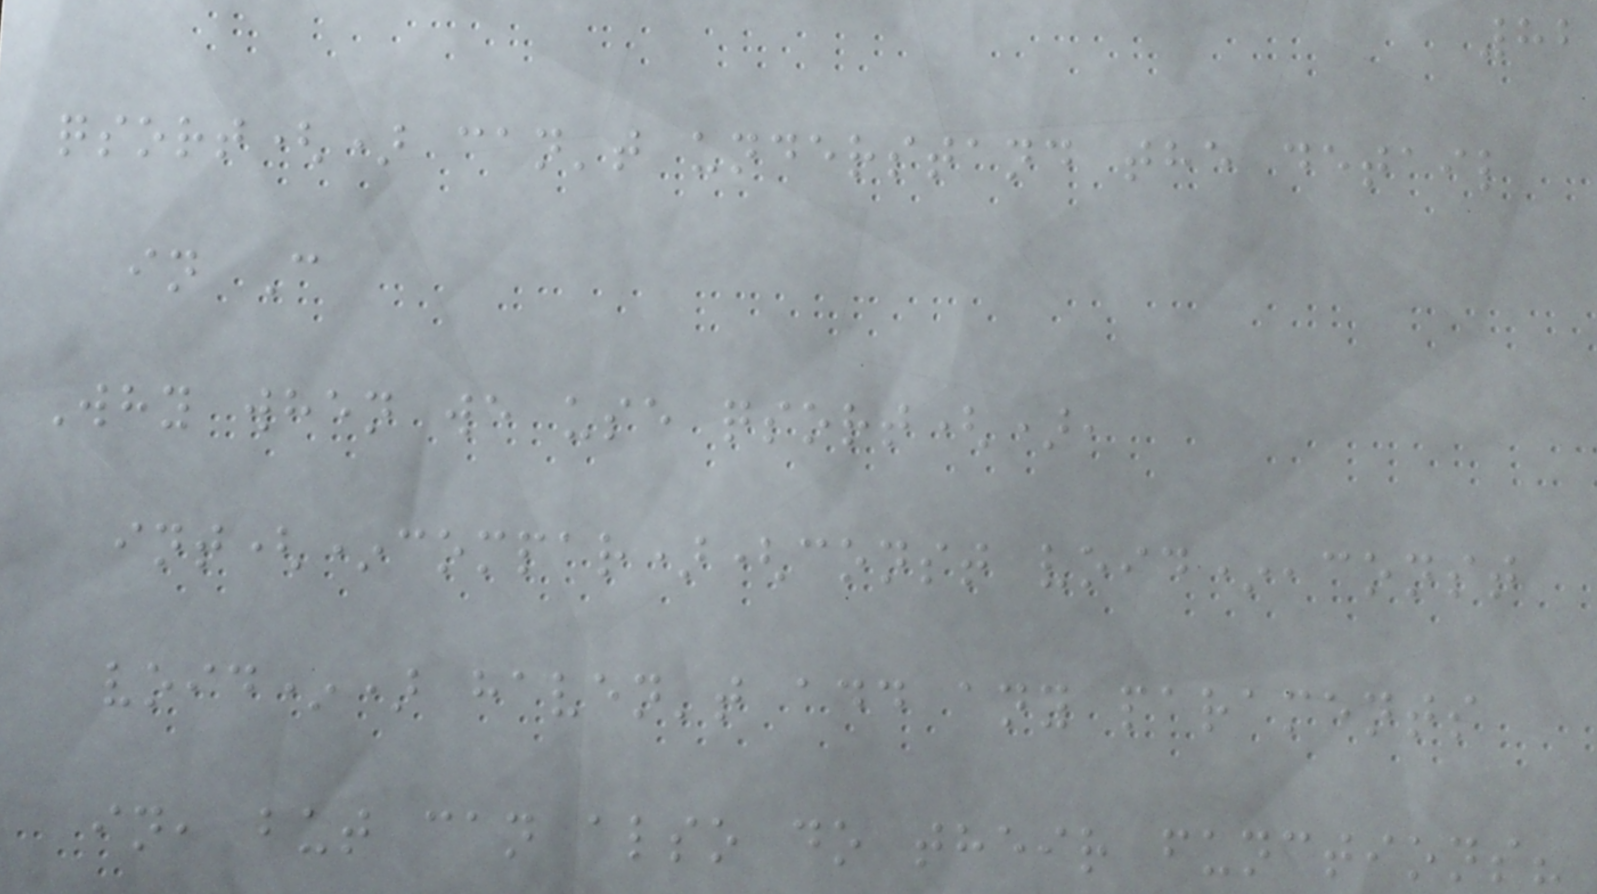82
qsort() can't understand the detail
in C
Why when we use qsort(),
int(*compar)(const void*,const
void*) haven't add any paraments
in, but can also do their functions?
